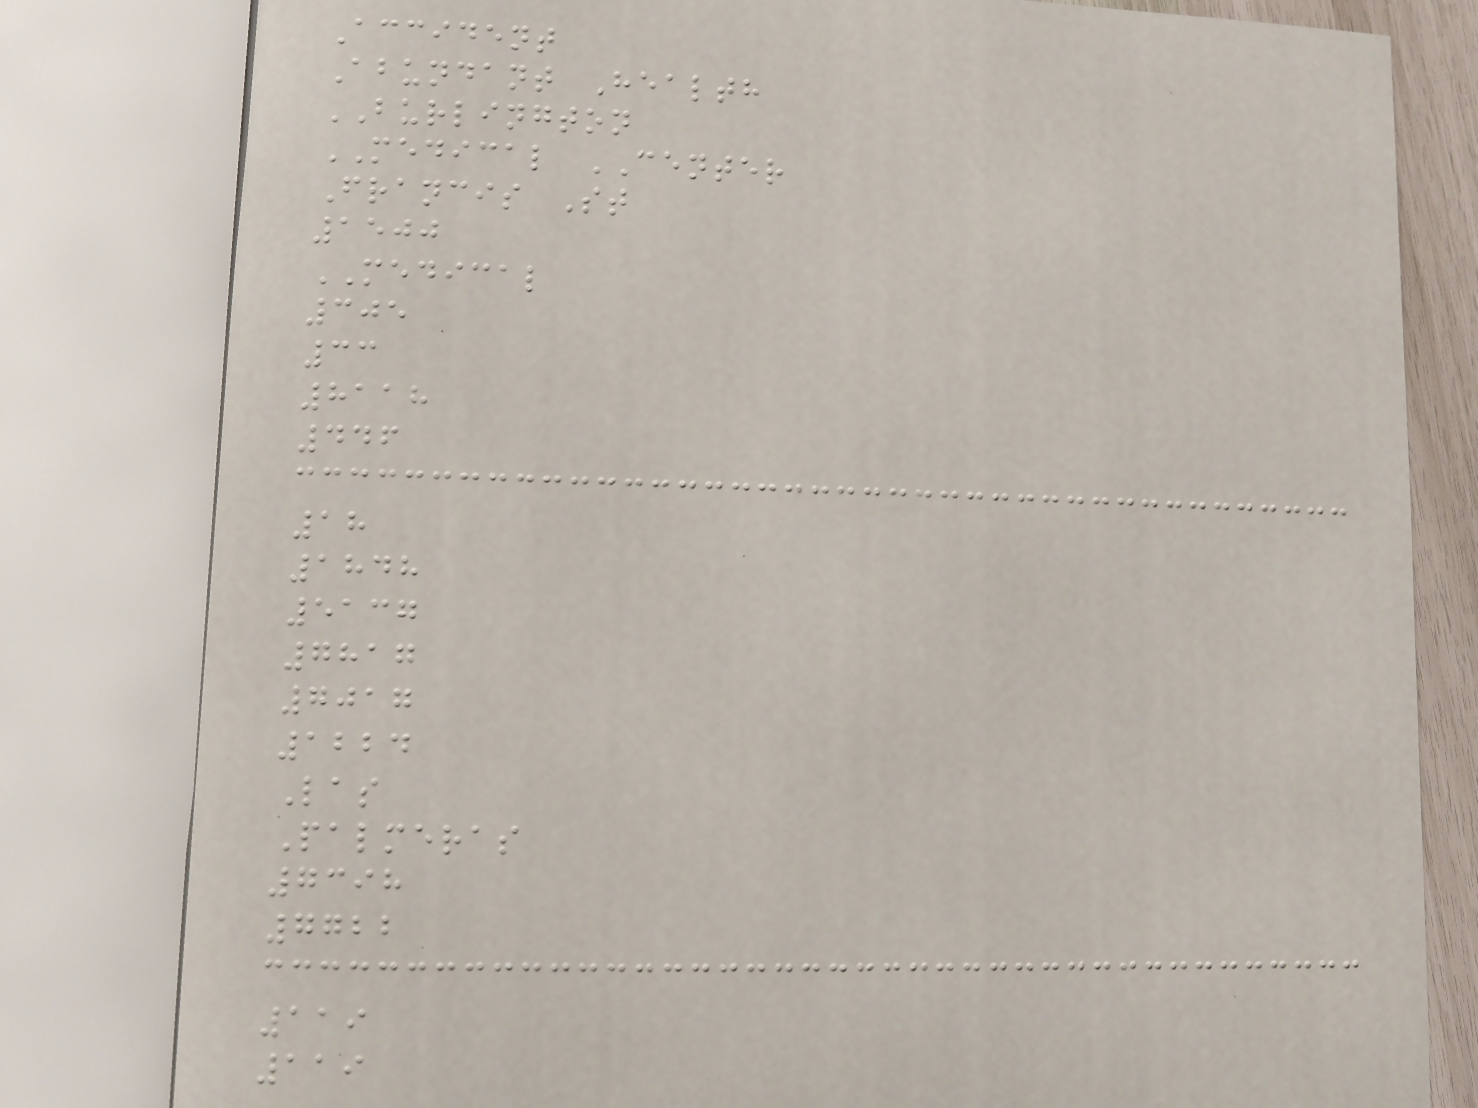Accident
Abundant Health
BURLINGTON
MEDICAL CENTER
Francis St
1500
MEDICAL
305
33
8118
446
18
1848
5137
7817
7017
1224
Las
Palmeras
7398
7722
119
119
